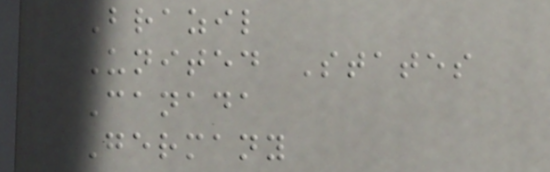Brazil
United States
Canada
Germany
